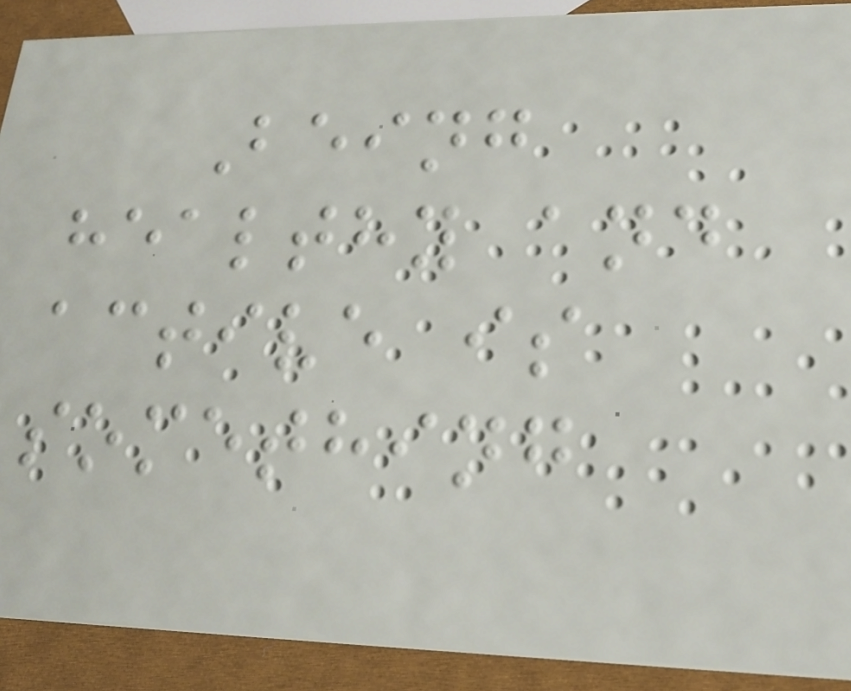Being
healthy and
active is
something
